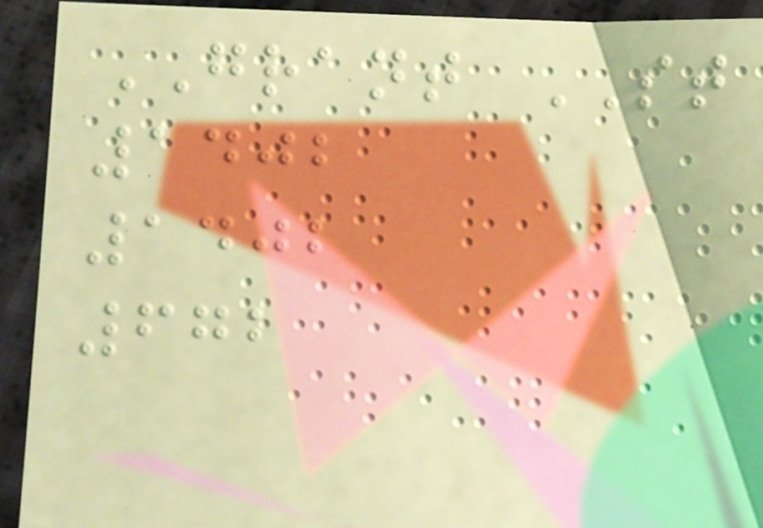GRANT ST
1402
1402
672
